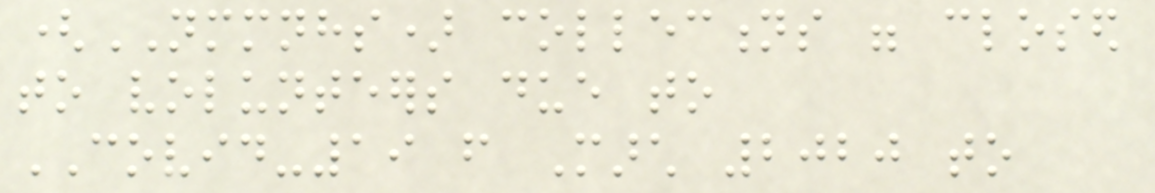(NMMNHS) collections were closed
to volunteers due to
COVID-19 from March 2020 to
